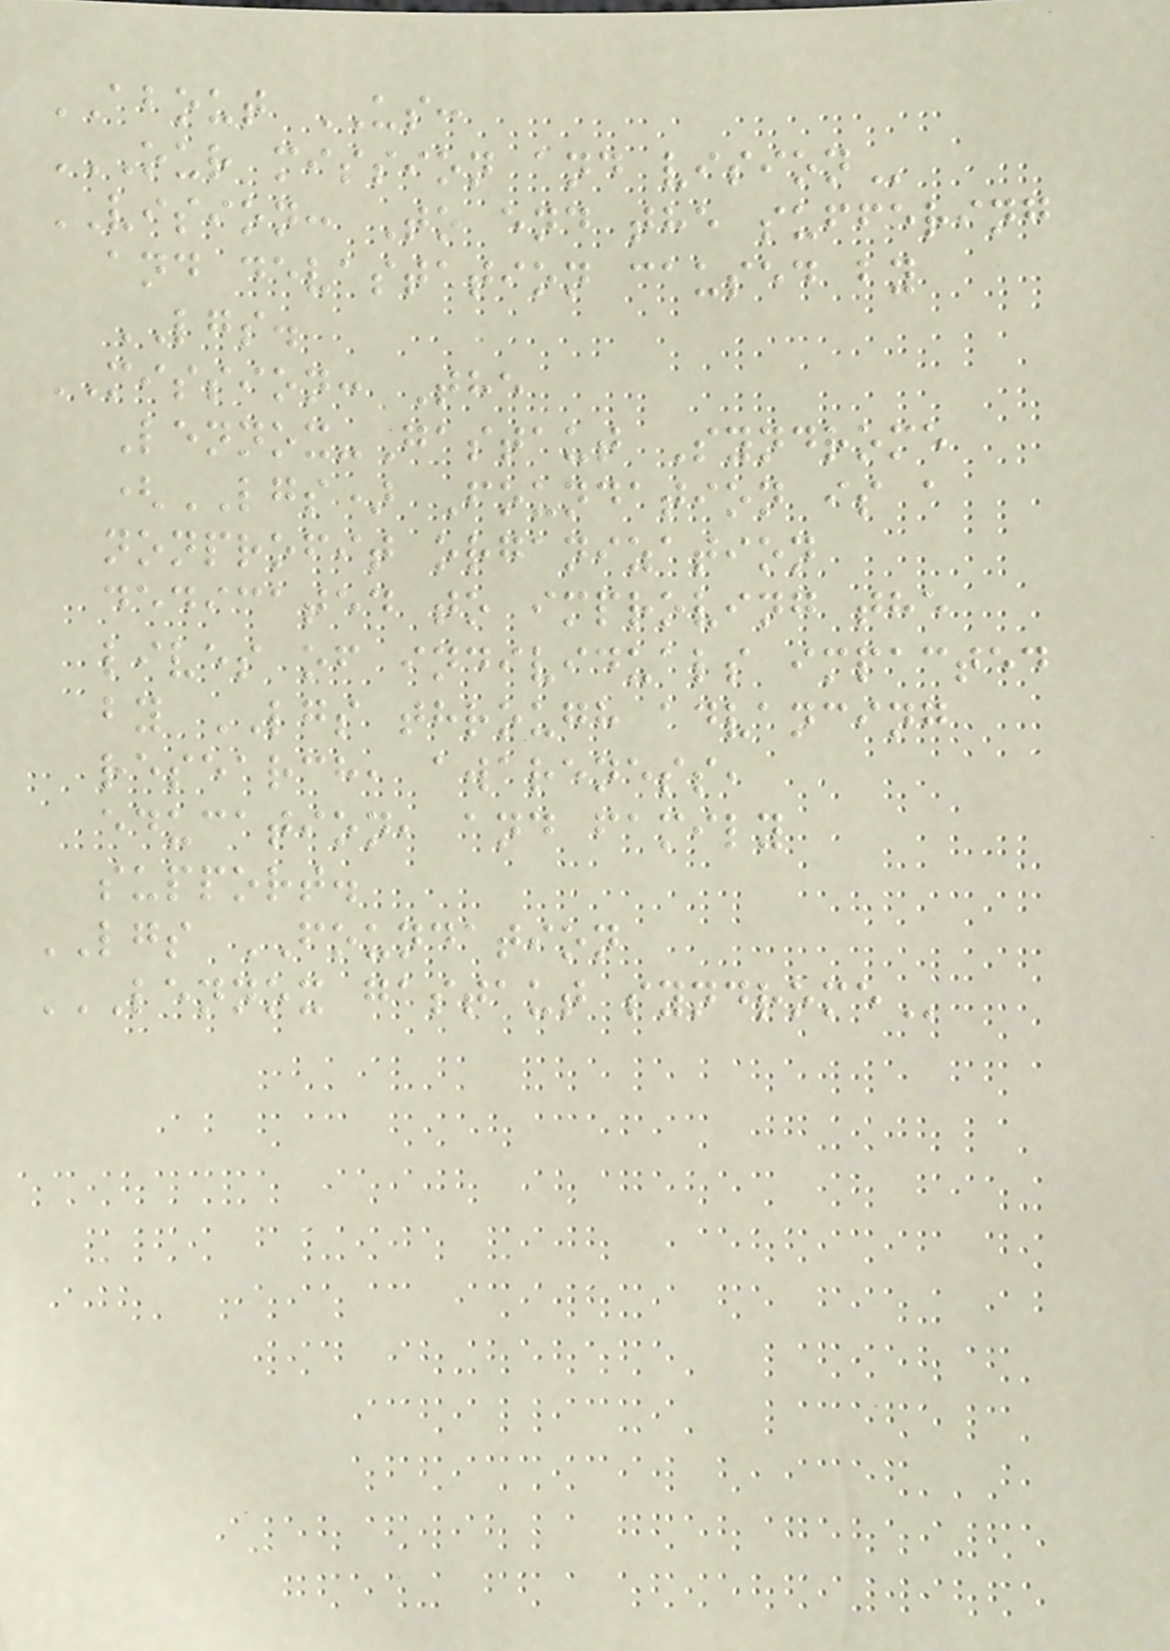ABOUT US:
OUR MISSION AND VISION
VISION: To end the suffering
and devastation caused by
LGS.
MISSION: The
Lennox-Gastaut Syndrome
(LGS) Foundation is a
nonprofit organization
dedicated to improving the
lives of individuals impacted
by LGS through advancing
research, awareness,
education, and family
support.
LGS FOUNDATION
LENNOX GASTAUT SYNDROME
